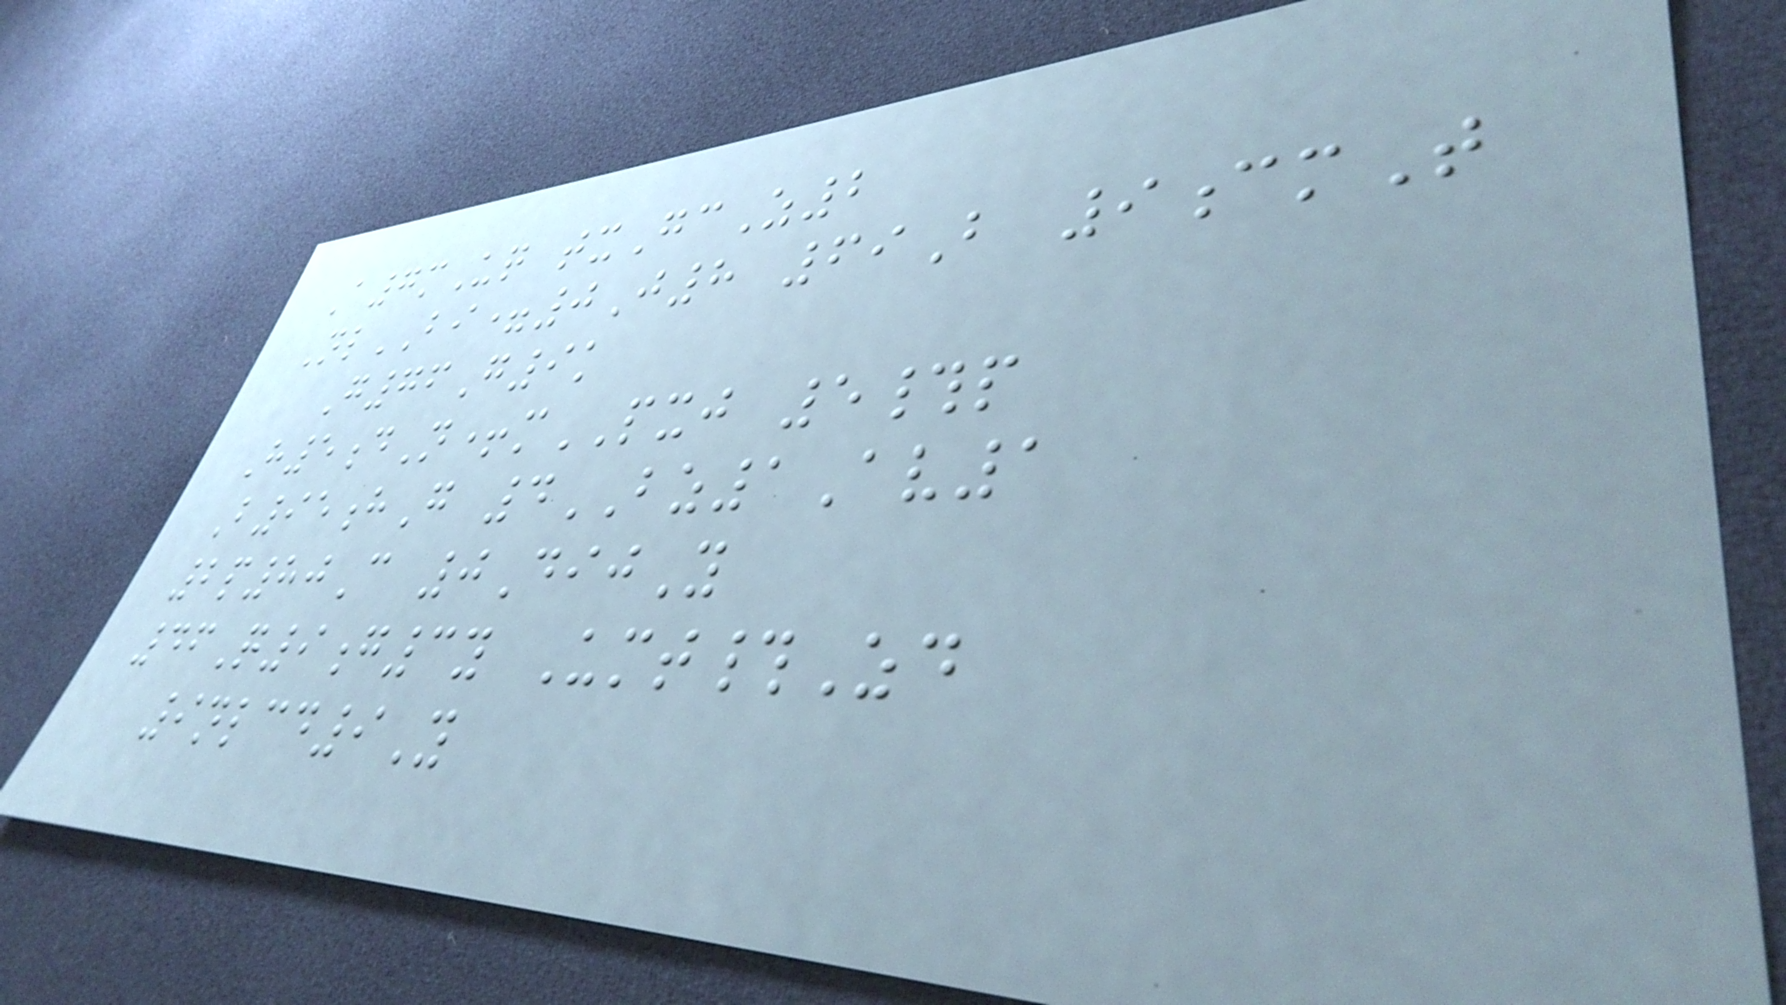A7mUq txGcZ2
NlBI=0J8 69B 9cmT
G76G9k
H5dN+mPXJ 5#p
B95hG 4BZ1Av1
2p80C 0DijY
46Q9g3y Umt#Zd
9nlcd9Y
